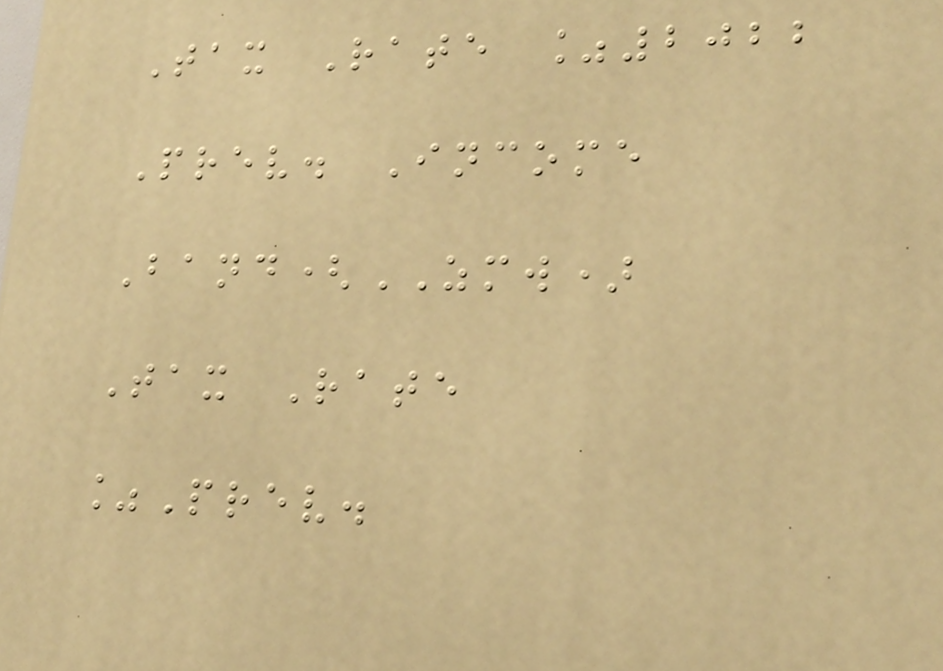Tax Rate %2022
Prev. Income
Band(ZMW)
Tax Rate
%Prev.
